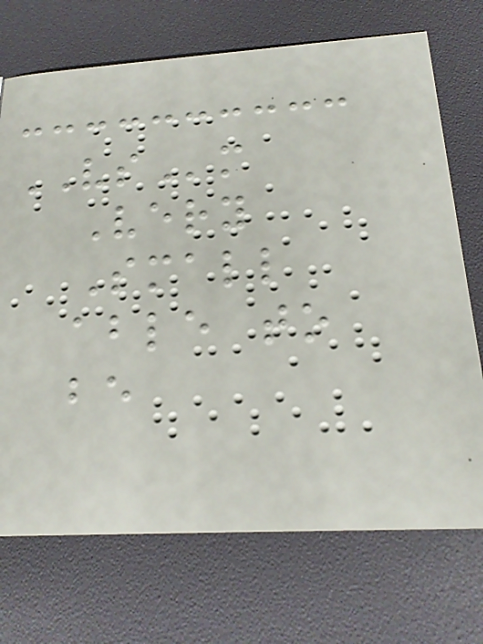VSm
Very
Small
able to
be
